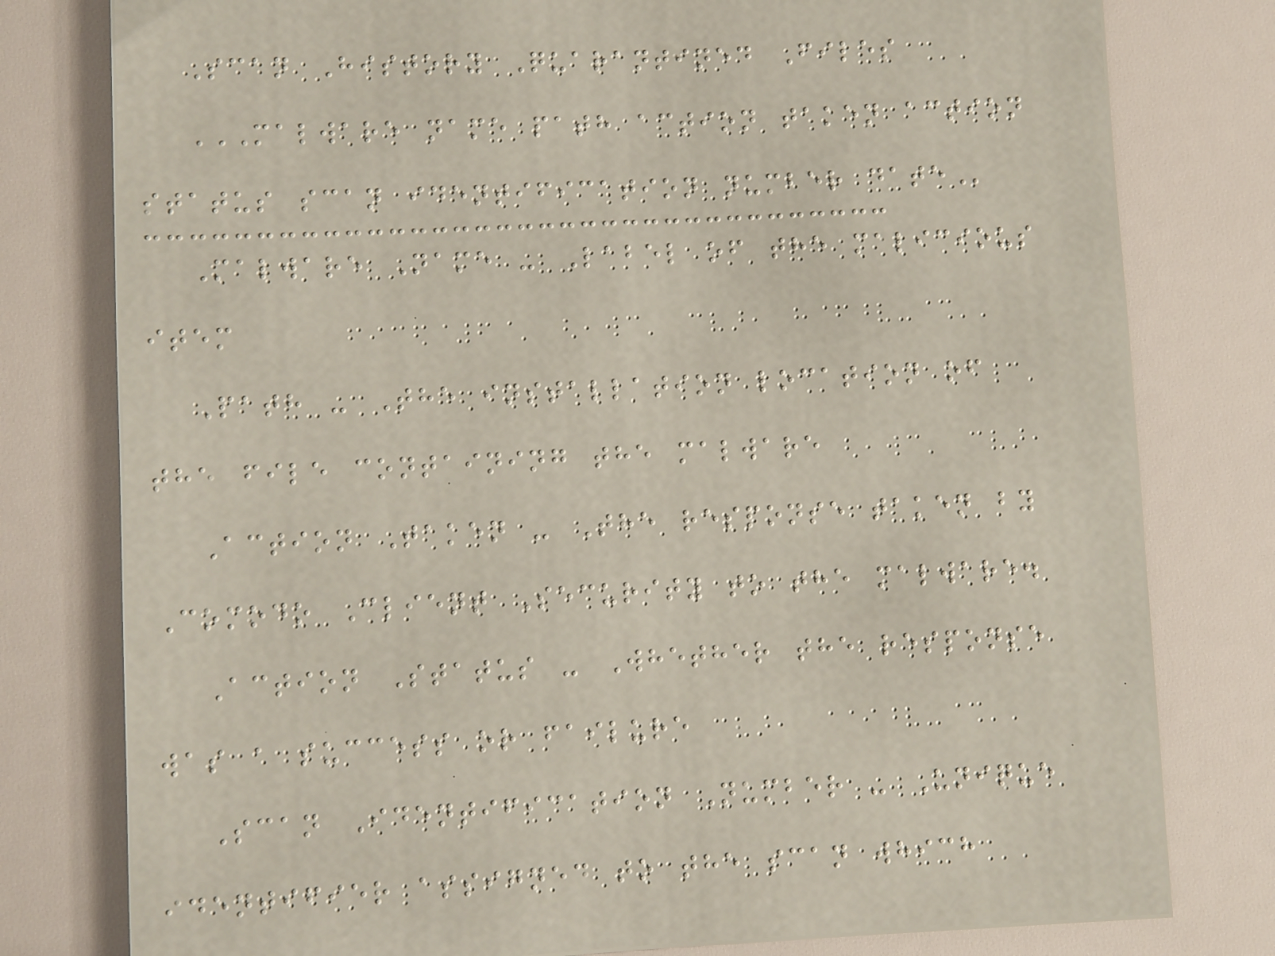Scan History Quarantined Files
MALWARE NAME PATH ACTION TAKEN ACTION
STATUS SCAN IDENTIFICATION NUMBER DATE
Malware Name - Label of the malicious
item
Path - The installation location of
the file containing the malware
Action Taken - The response taken by
Comodo Client Security to the malware.
Action Status - Whether the response
was a success or failure
Scan Identification Number - Unique
identifier assigned to the scan which
